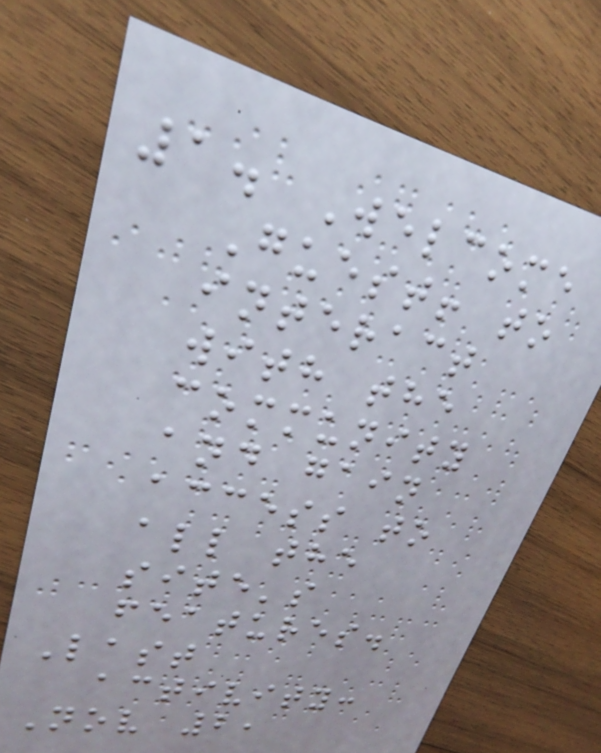1. Welcome
Guest! to
interact
with the
community
and gain
access to
all the
site's
features.
Last
activity:
Nov 2,
